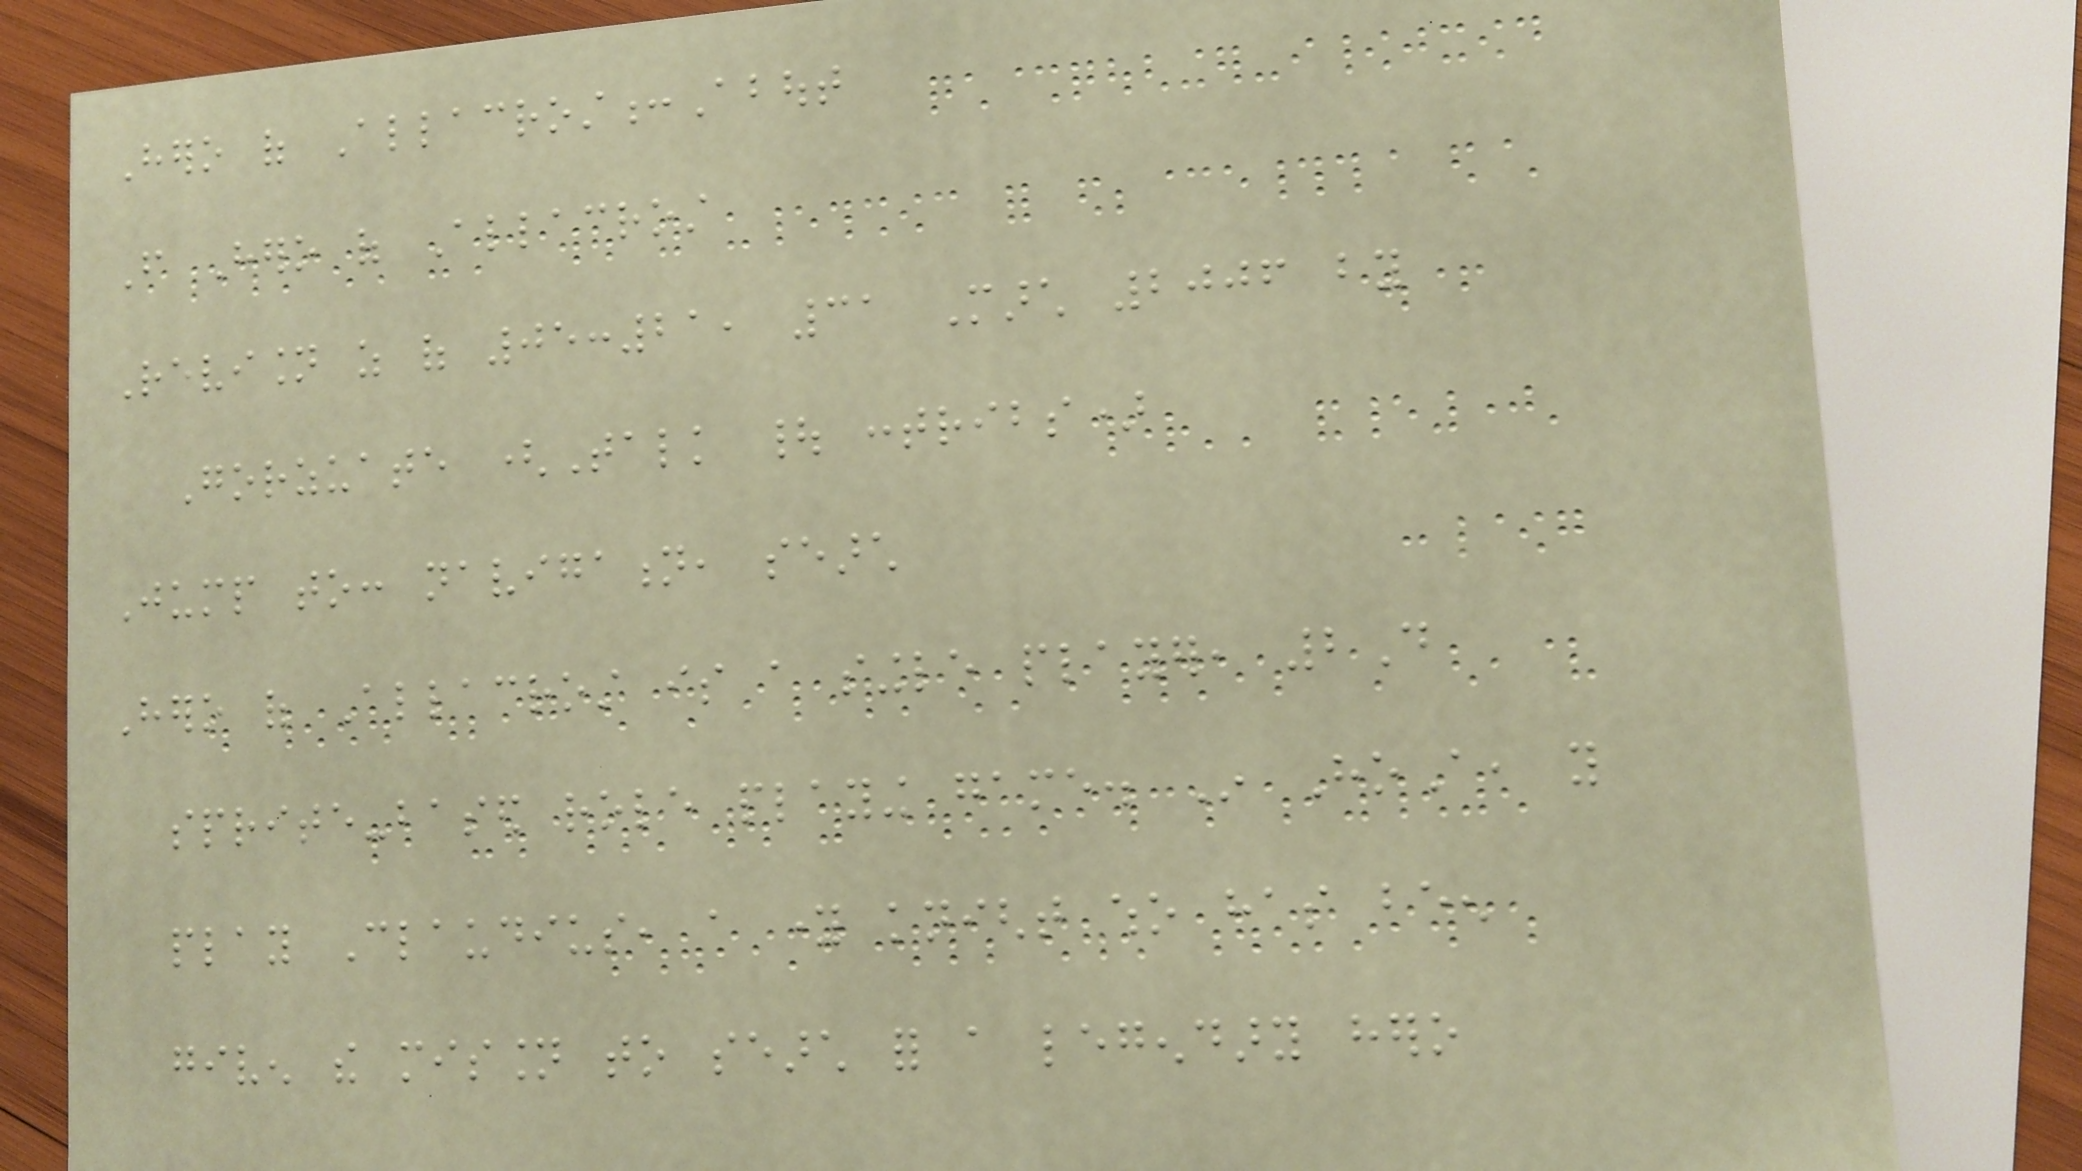Hero of Allacrost:About
From Hero of Allacrost
Revision as of 05:21, 31 March 2006 by
Gorzuate (Talk | contribs)
Jump to: navigation, search
Hero of Allacrost is a single player, 2D
sprite-based role playing game. In HoA, you
play Claudius, a young knight who has been
given the mission to search for a legendary hero
